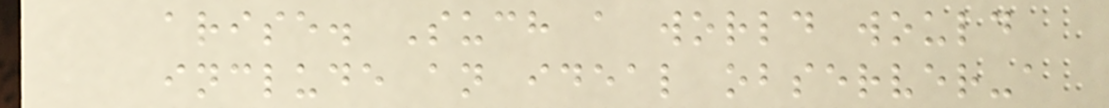arise. Such a world would
include an ideal observer-a
